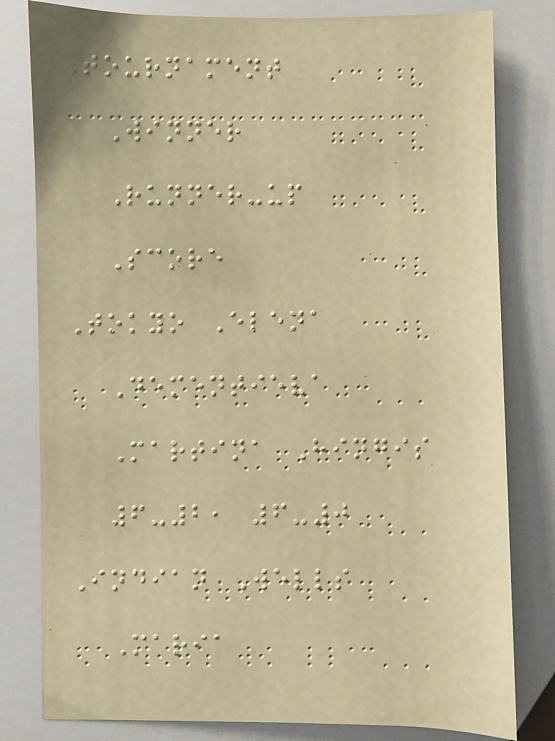Tournament
Winner
Runner-up
Score
Tokyo Elena
Dementieva
Martina Hingis
6-2, 6-0
Indian Wells
Maria
